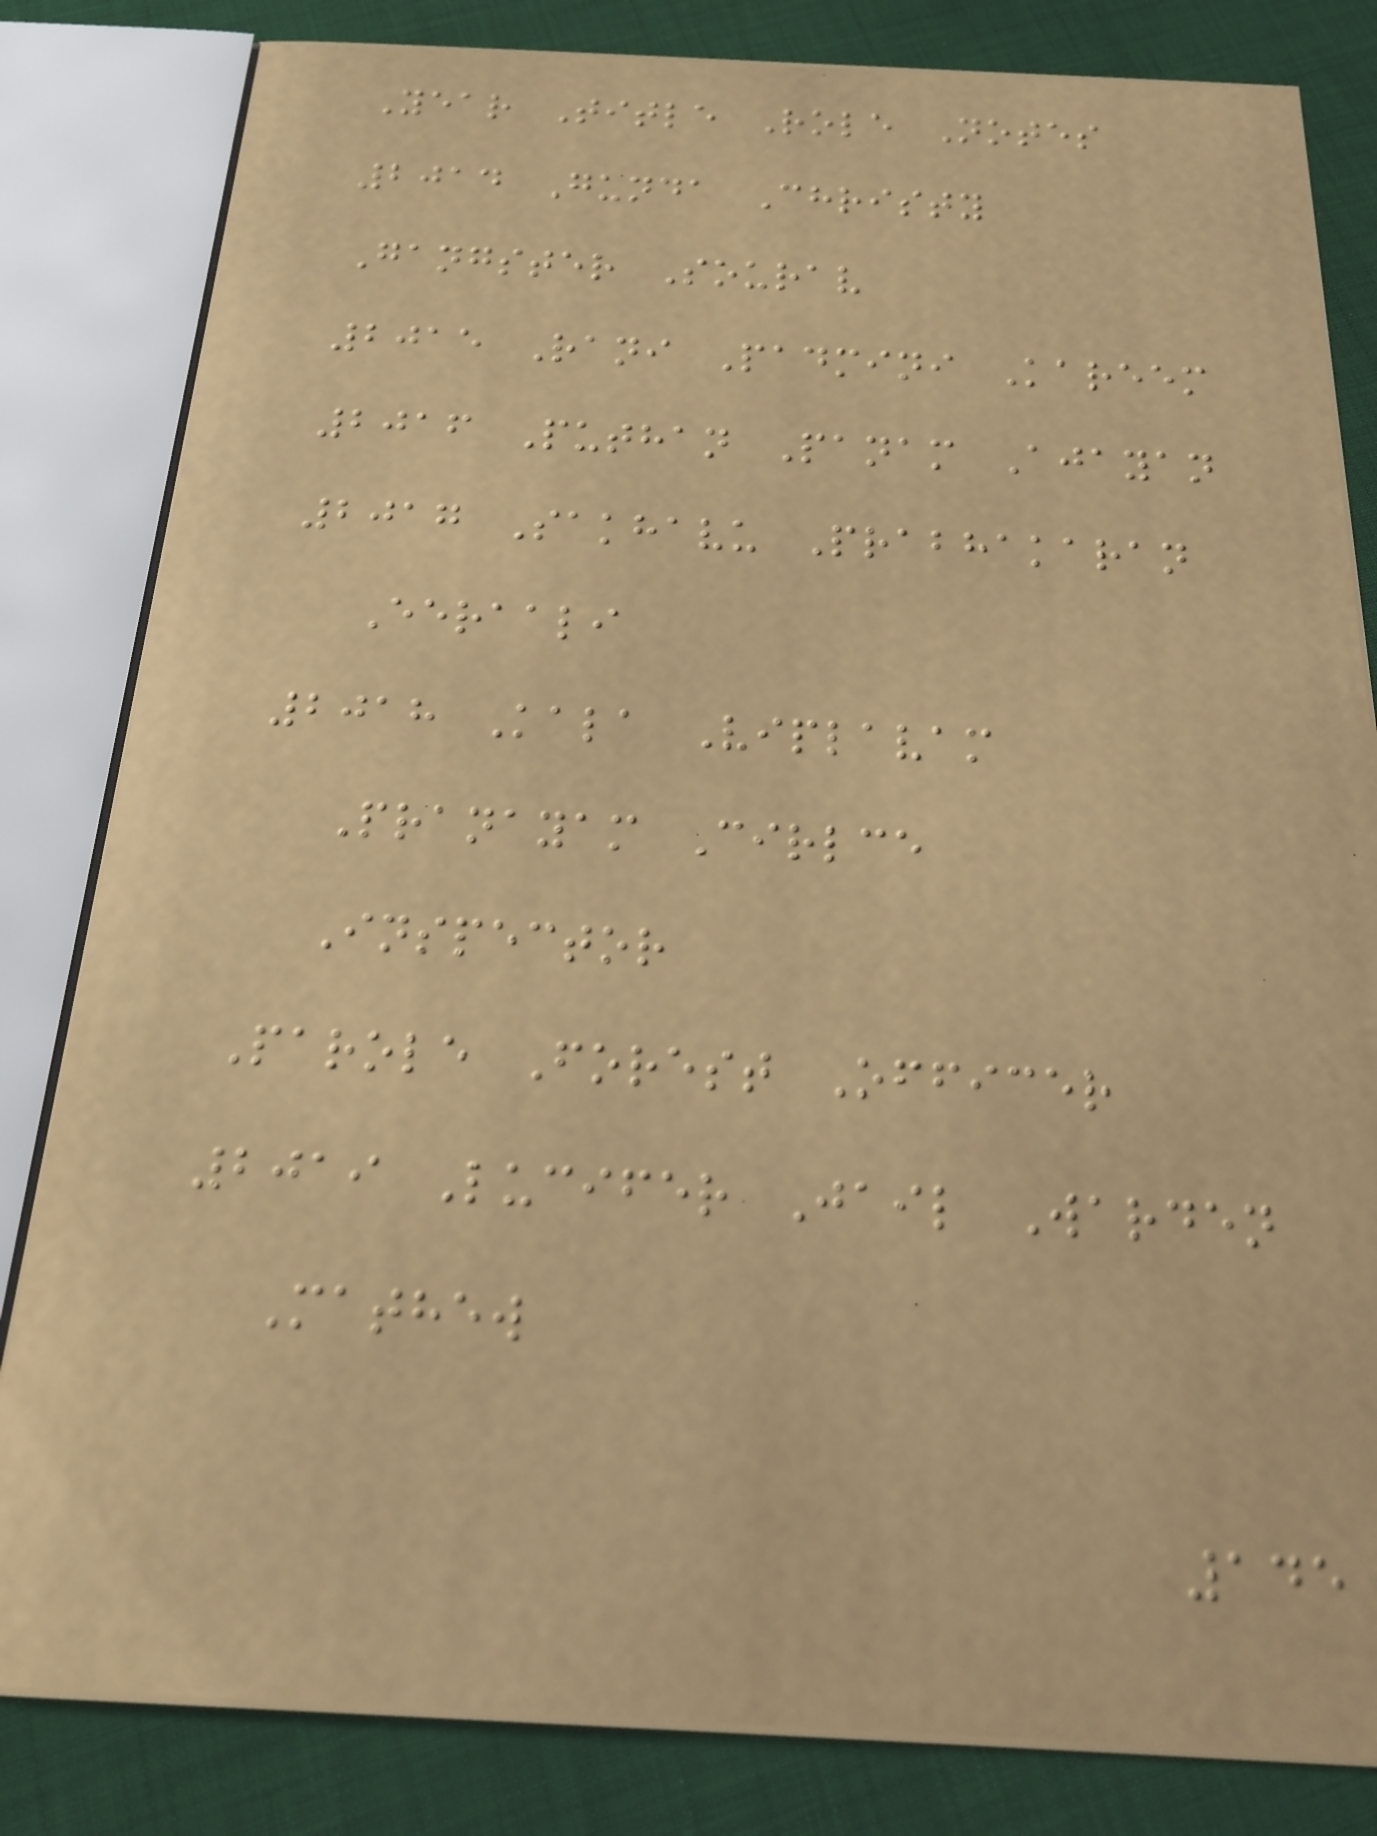Year Title Role Notes
2014 Gunda Christy
Gangster Sourav
2015 Rani Padmini Kareem
2016 Puthan Panam Ajayan
2017 Sakhavu Prabhakaran
Eeraali
2018 Kala Viplavam
Pranayam Cirlce
Inspector
Parole Forest Officer
2019 Lucifer Jail Warden
Mathew
145
